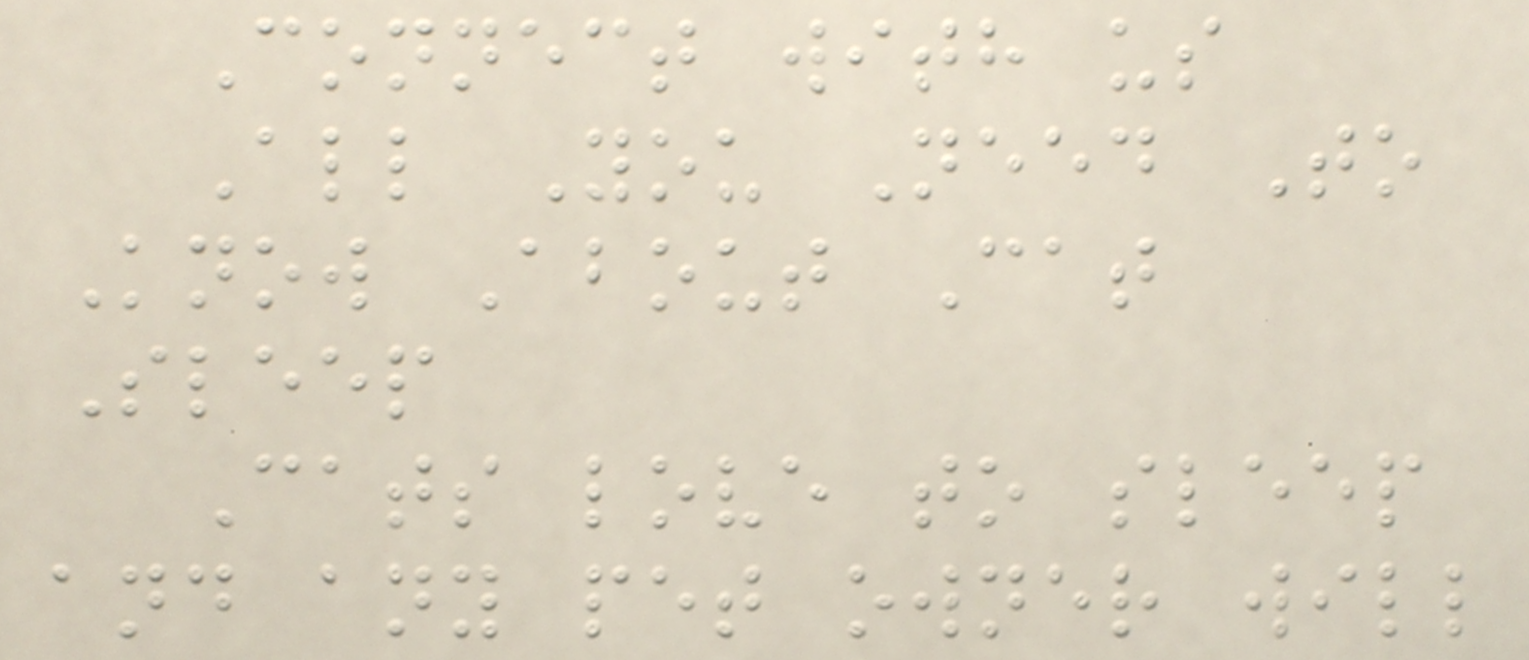Connect with us
All You Need To
Know About Cat
Sleep
Cats love to sleep
and any pet owner will
